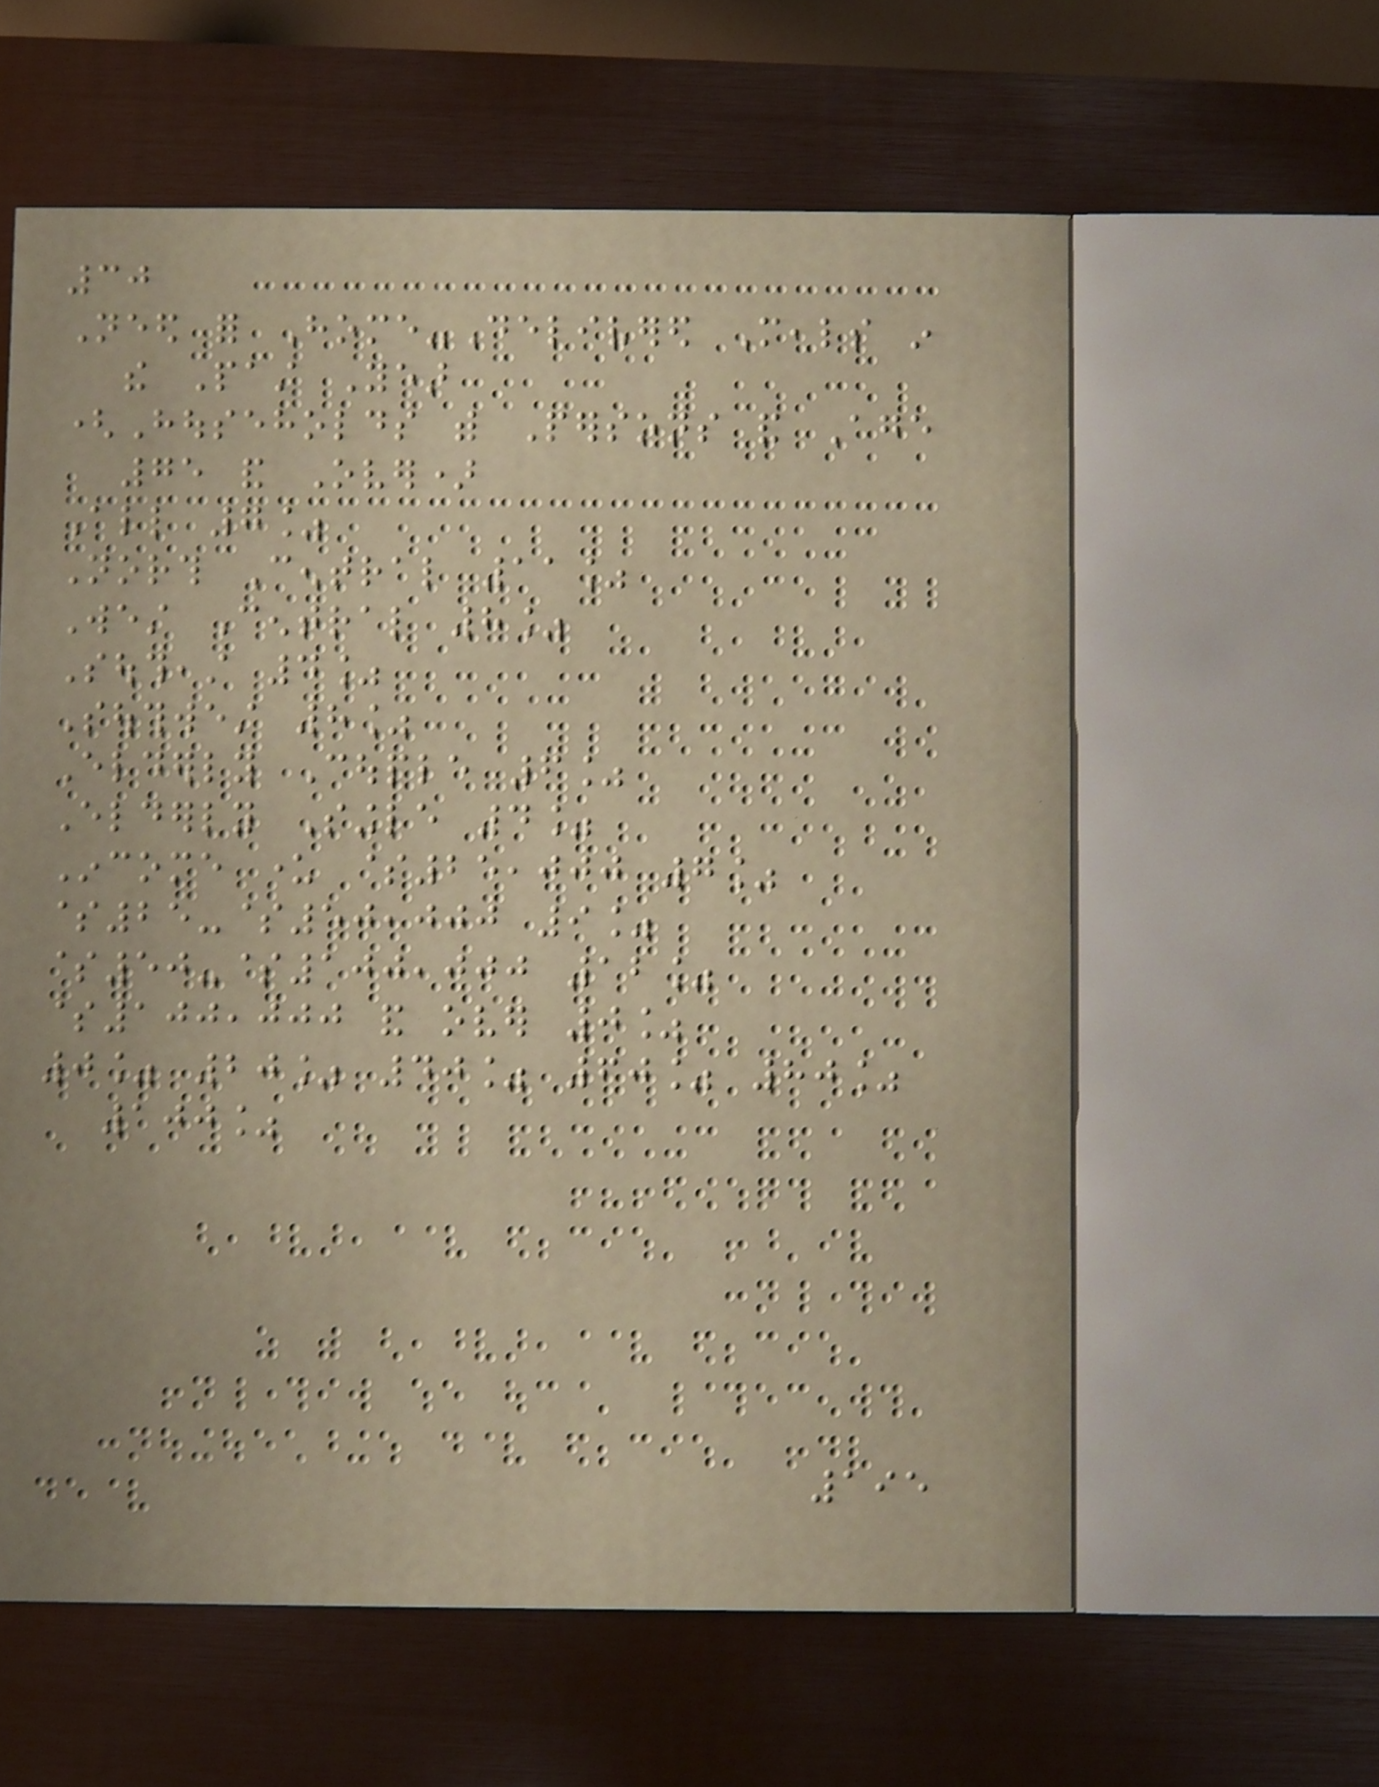30
Need for Home-Delivered Meals in
the Past Year
(Households with Persons and Age
75 and Over)
All 7%
North Central 11%
West Central 8%
Southeast 4%
Southwest 8%
Elderly Couple 6%
Elderly Single 4%
Income under $25,000 7%
$25-$50,000 9%
$50-$100,000 12%
$100,000 and over 0%
0% 20% 40% 60% 80%
100%
195
